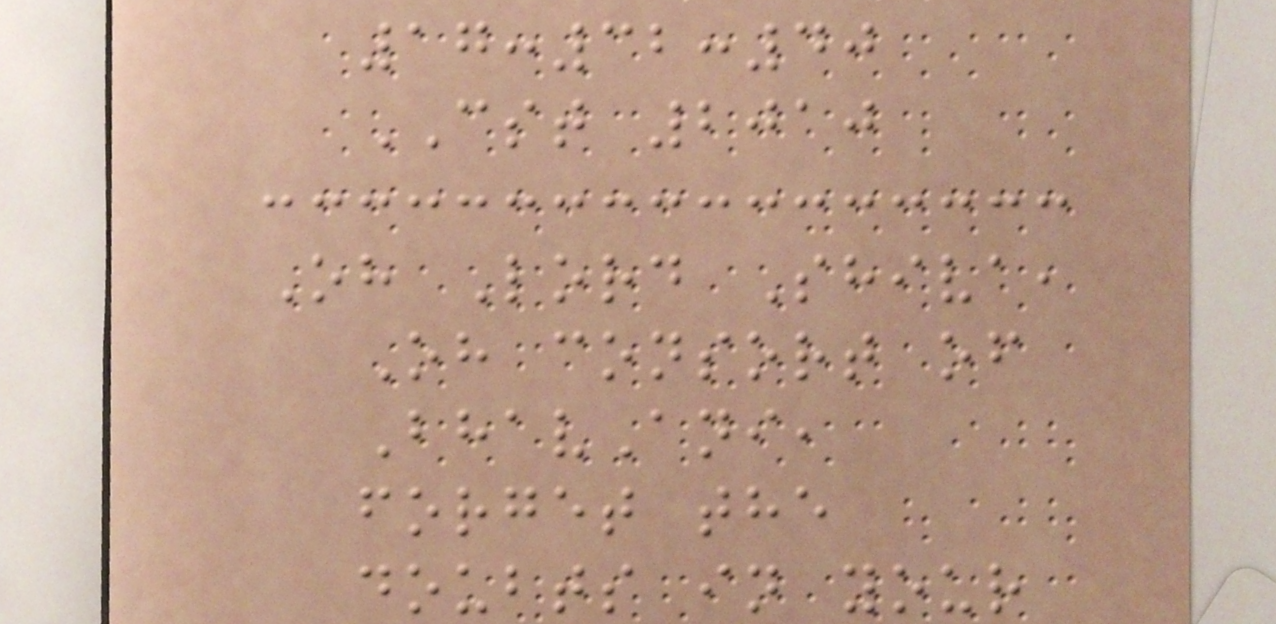17:32:40
CST 2010
Oh Lord Shiva,
Oh consort of
BhavAni,
forget the
doubts in your
